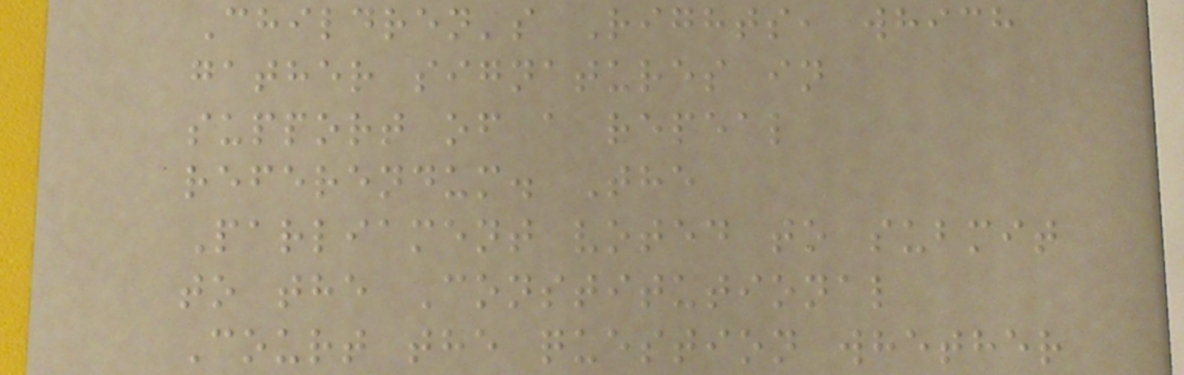Children's Rights, which
gather signatures in
support of a repeal
referendum. The
Parliament voted to submit
to the Constitutional
Court the question whether
